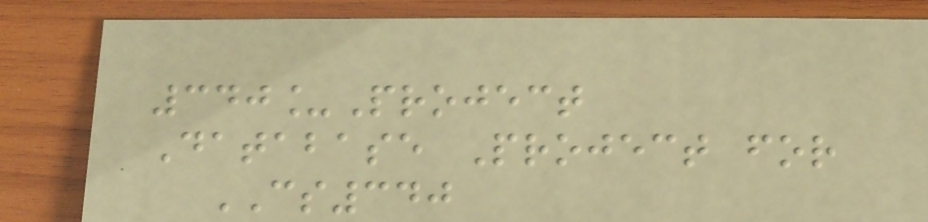340_Project
Database Project for
CS340
